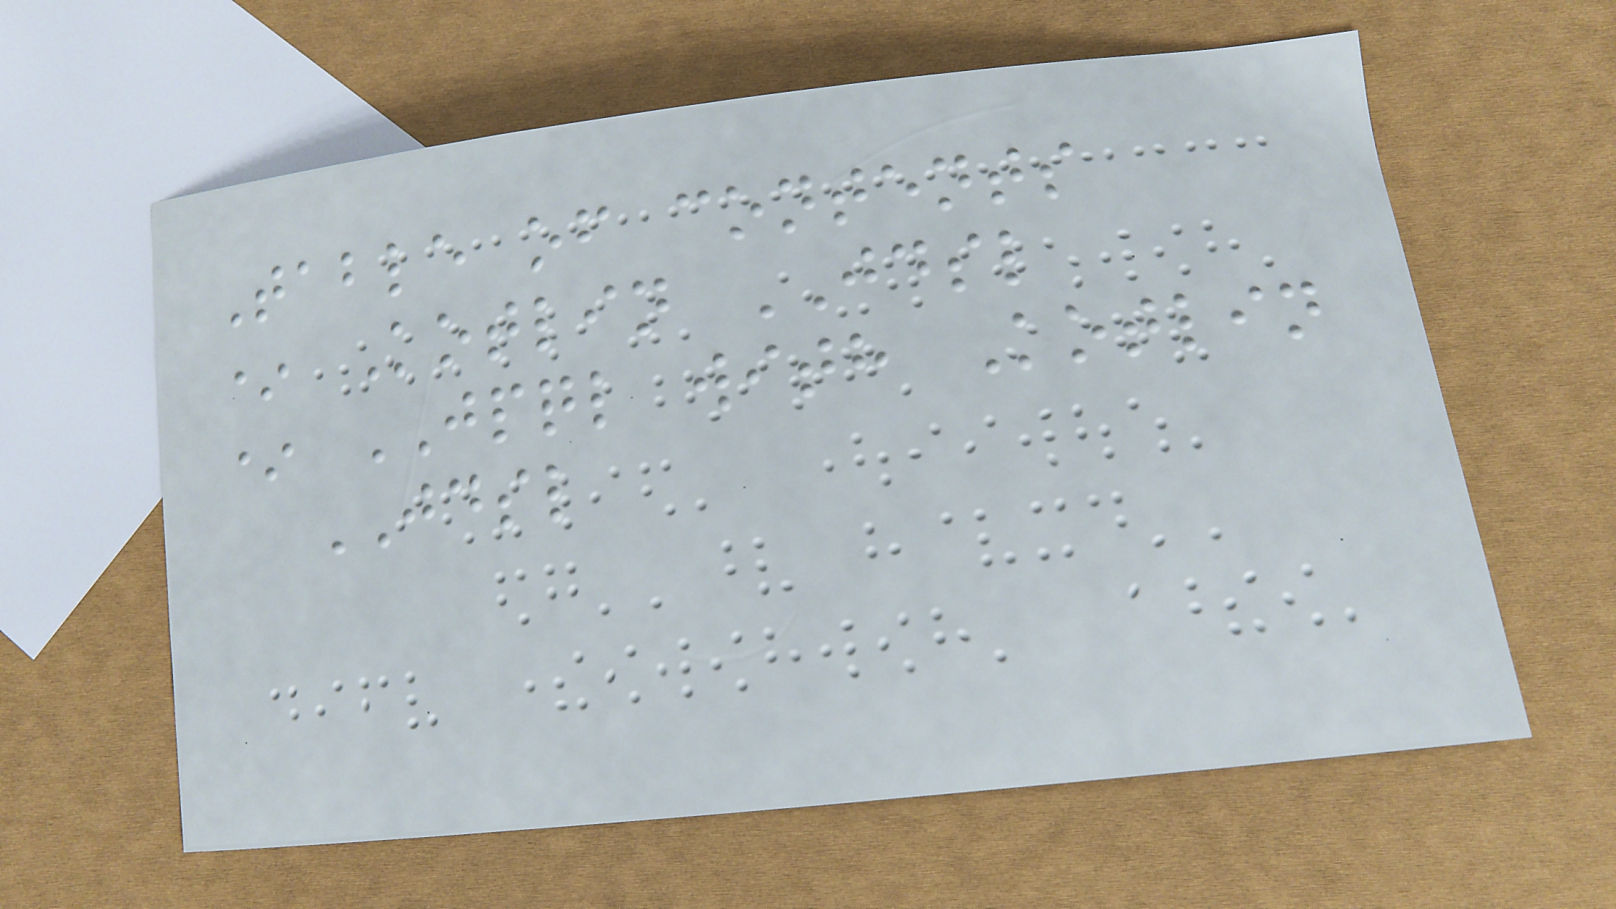Table of contents
* Kotlin JDSL
* JPQL with Kotlin
JDSL
